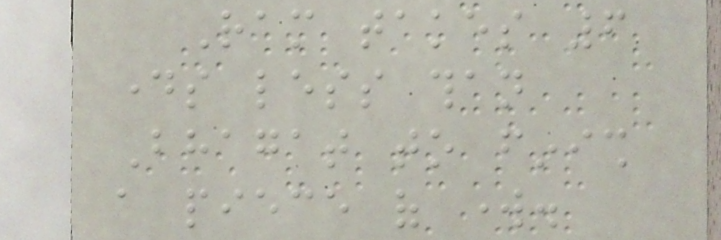Ram takes 6
days less than
Bhagat to finish
a piece of work.
